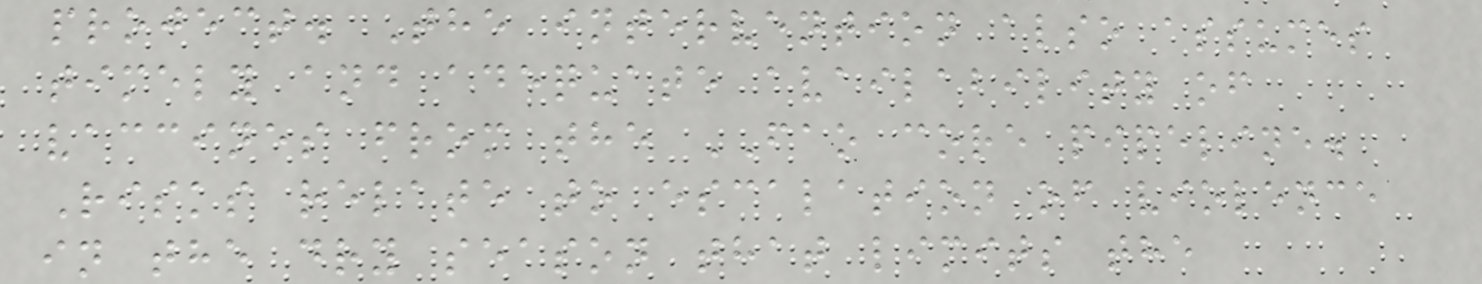project. The intervention also assumes
timely and adequate availability of
vaccines from the FAO core pipeline.
Risks relate to escalation of violence
in the dry season that limits the
